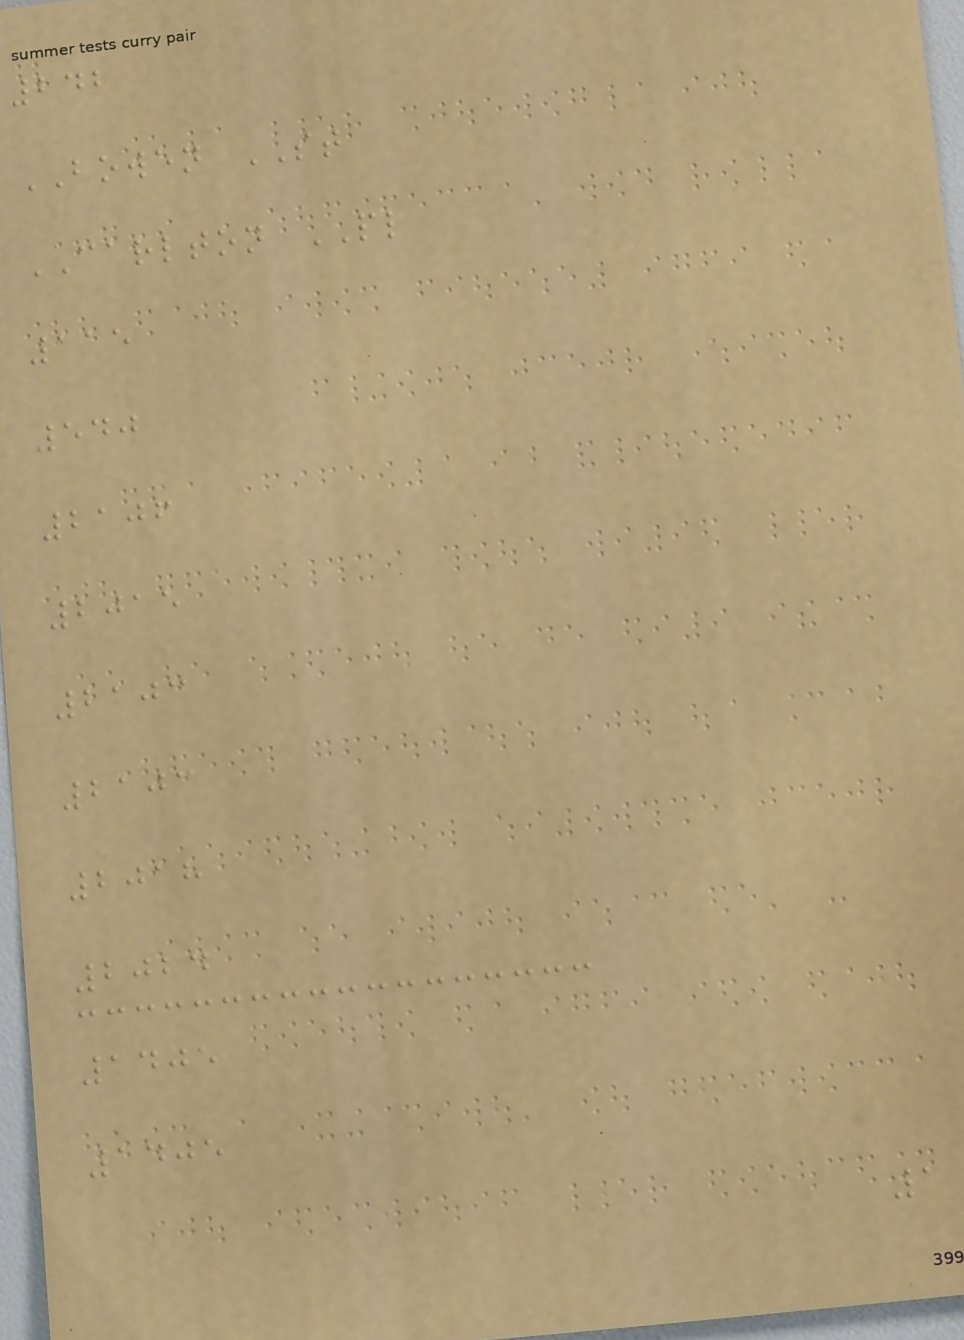242
BOWEN ST
CARLTON PL
115
540
2106
2015
2103
2103
2018
2024
1405
1405
1
